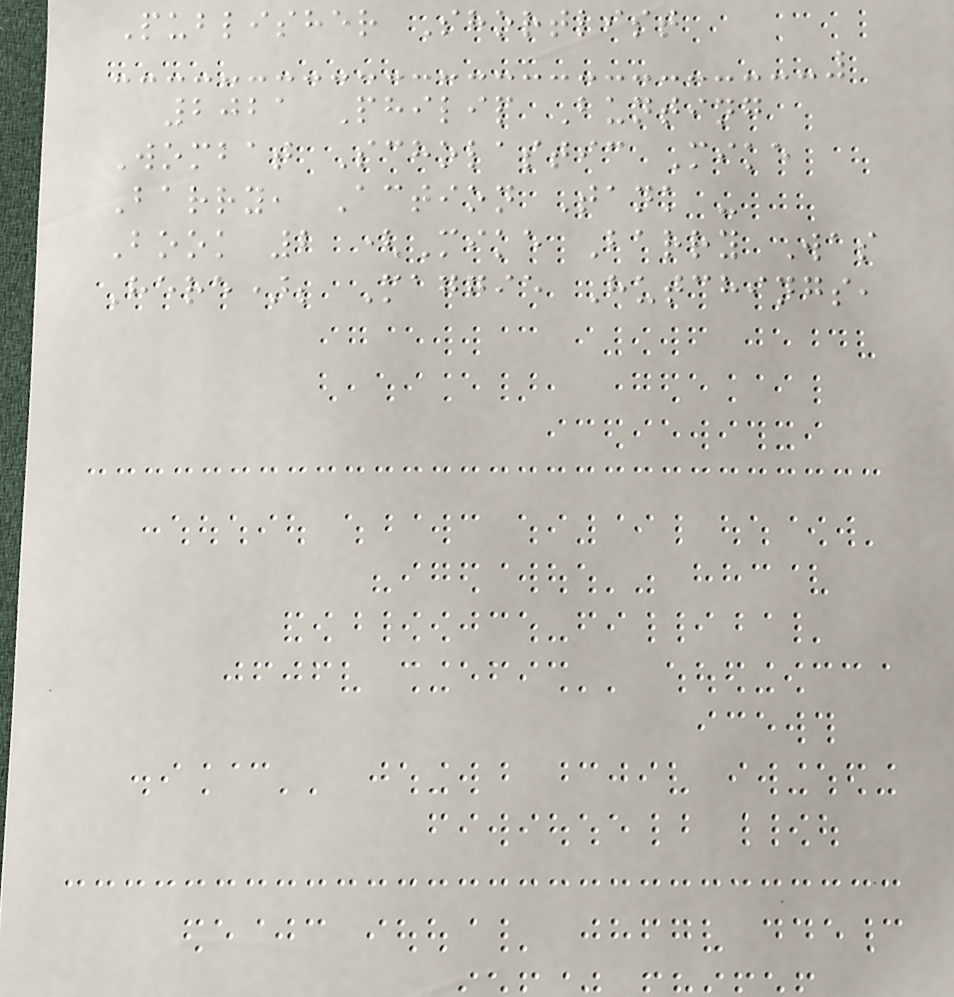Publisher Shortlist
2021 Philip Bunting
Wombat Scholastic Mike
Barry, Action Tank -
Book 2 (Mike Barry Was
Here); Maggie Hutchings,
